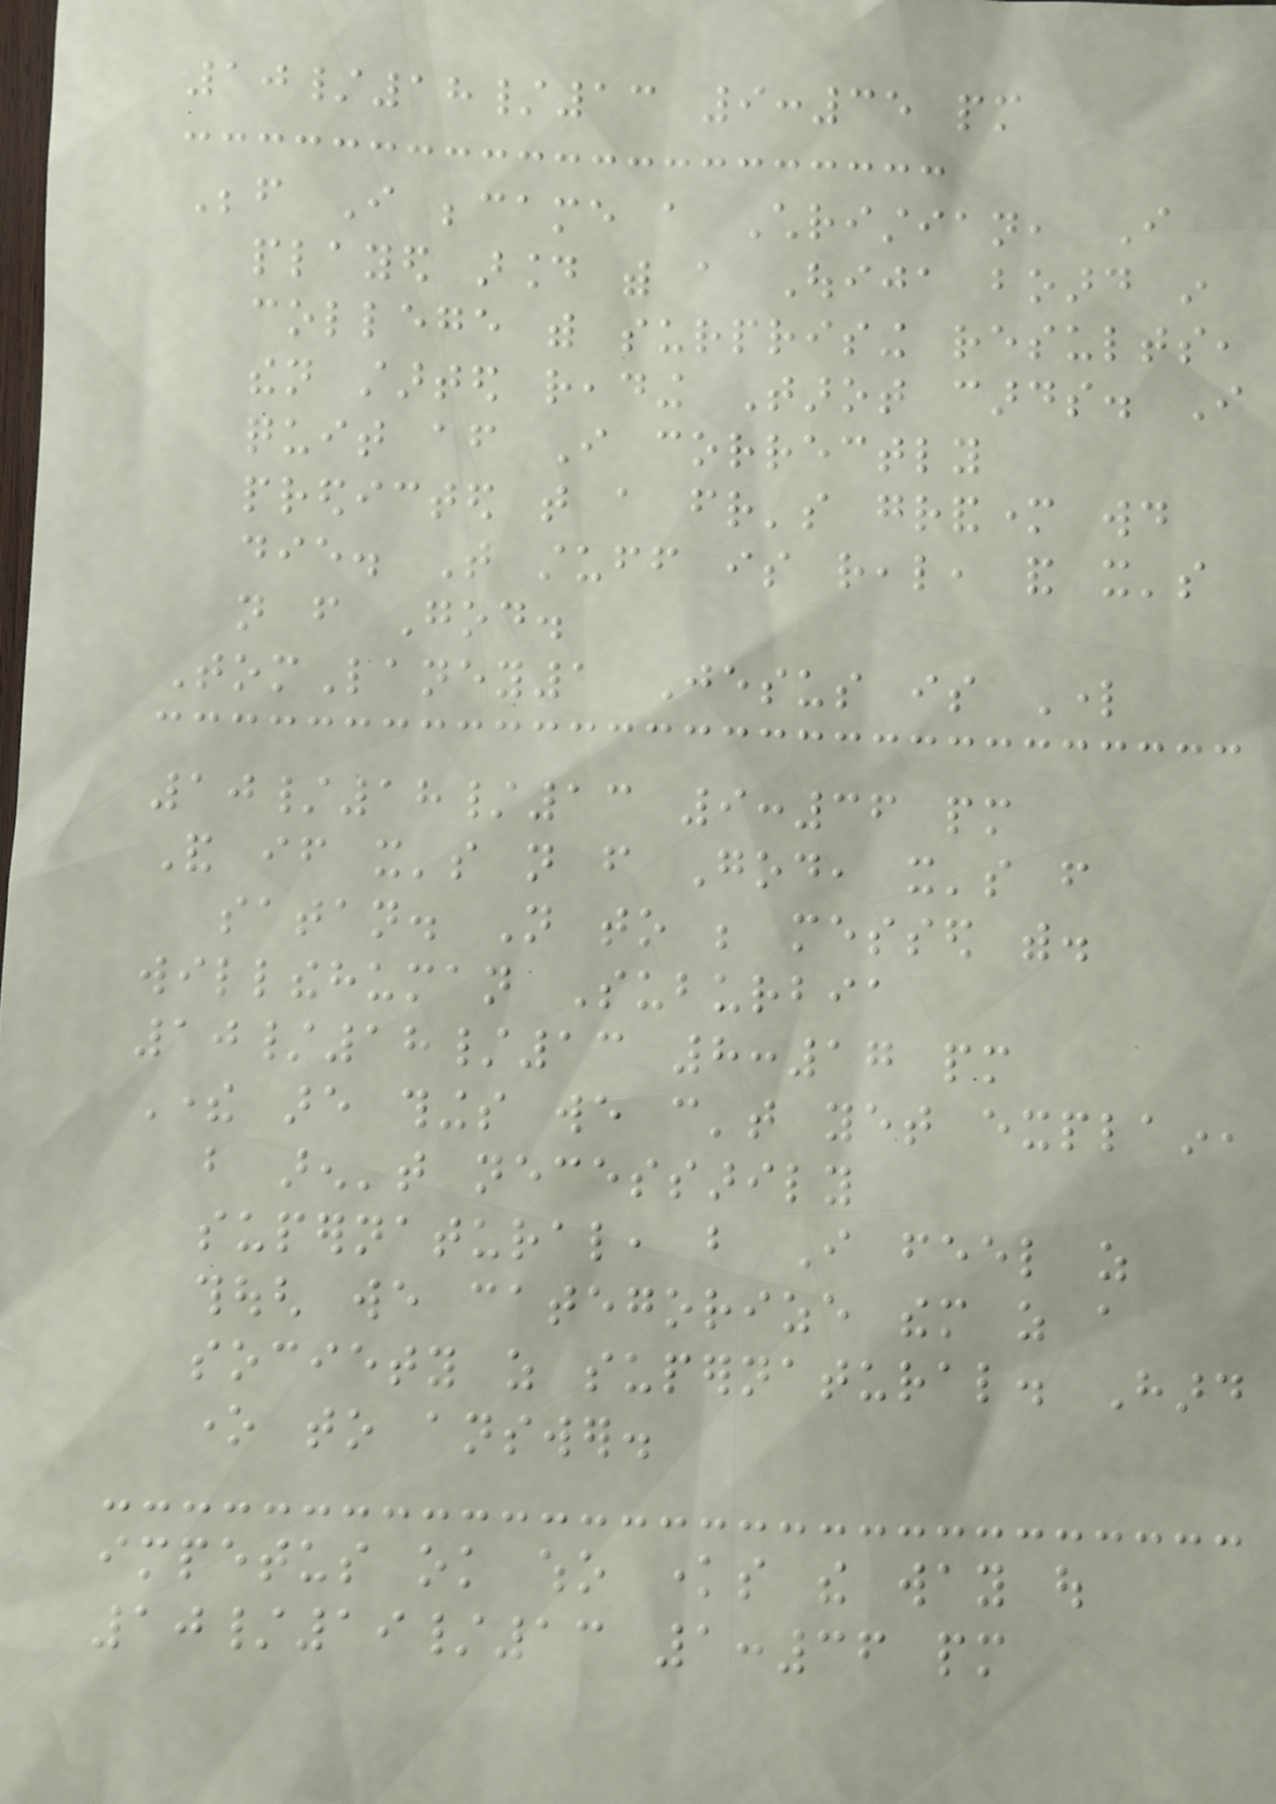10/18/13 9:35 pm
Before I became a Christian, I
played around with a Ouija board in
college with surprising results,
then started reading Tarot cards. I
quit after I correctly
predicted that a friend's grandmother would
die. That stuff is real, and it's
not from God.
TomLaney1 Jesus is Lord
10/18/13 9:36 pm
And if it's not from God, it's from
satan. Not to be messed with.
willthehuman Suburbia
10/18/13 8:17 pm
There are things we can't yet explain,
but aren't necessarily
supernatural, but I feel as
though we categorize them as a
society as supernatural. Hard
one to answer.
impetus ok who knows the way out
10/19/13 1:36 pm
